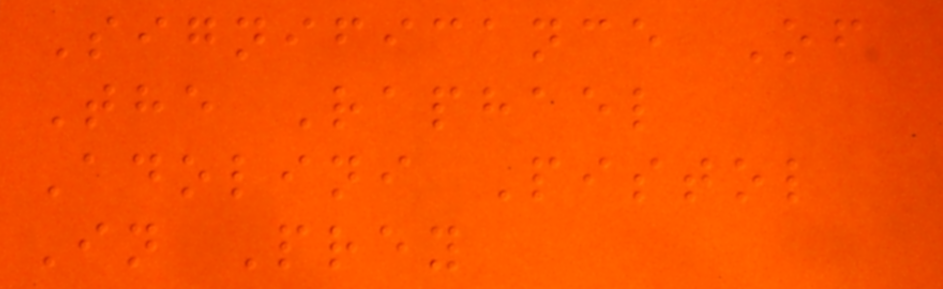Significance Of
The Raphael
Adolini Pistol
In Prey
